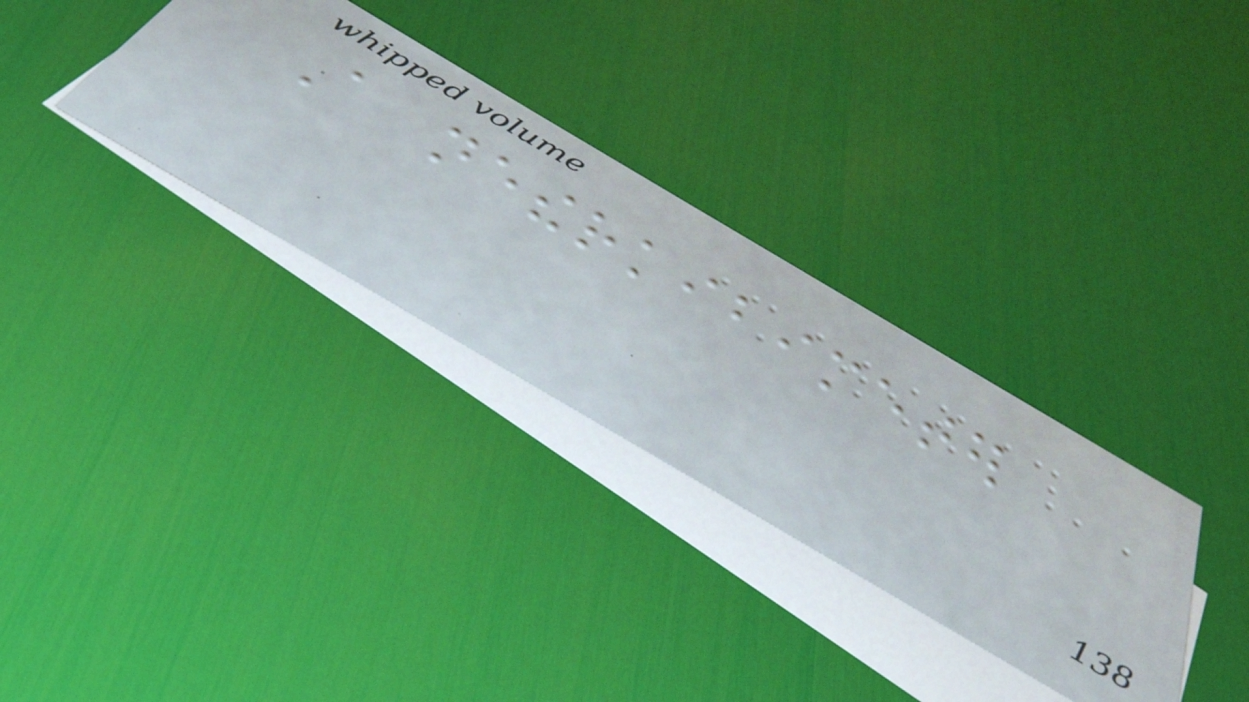A netherkibimeter
